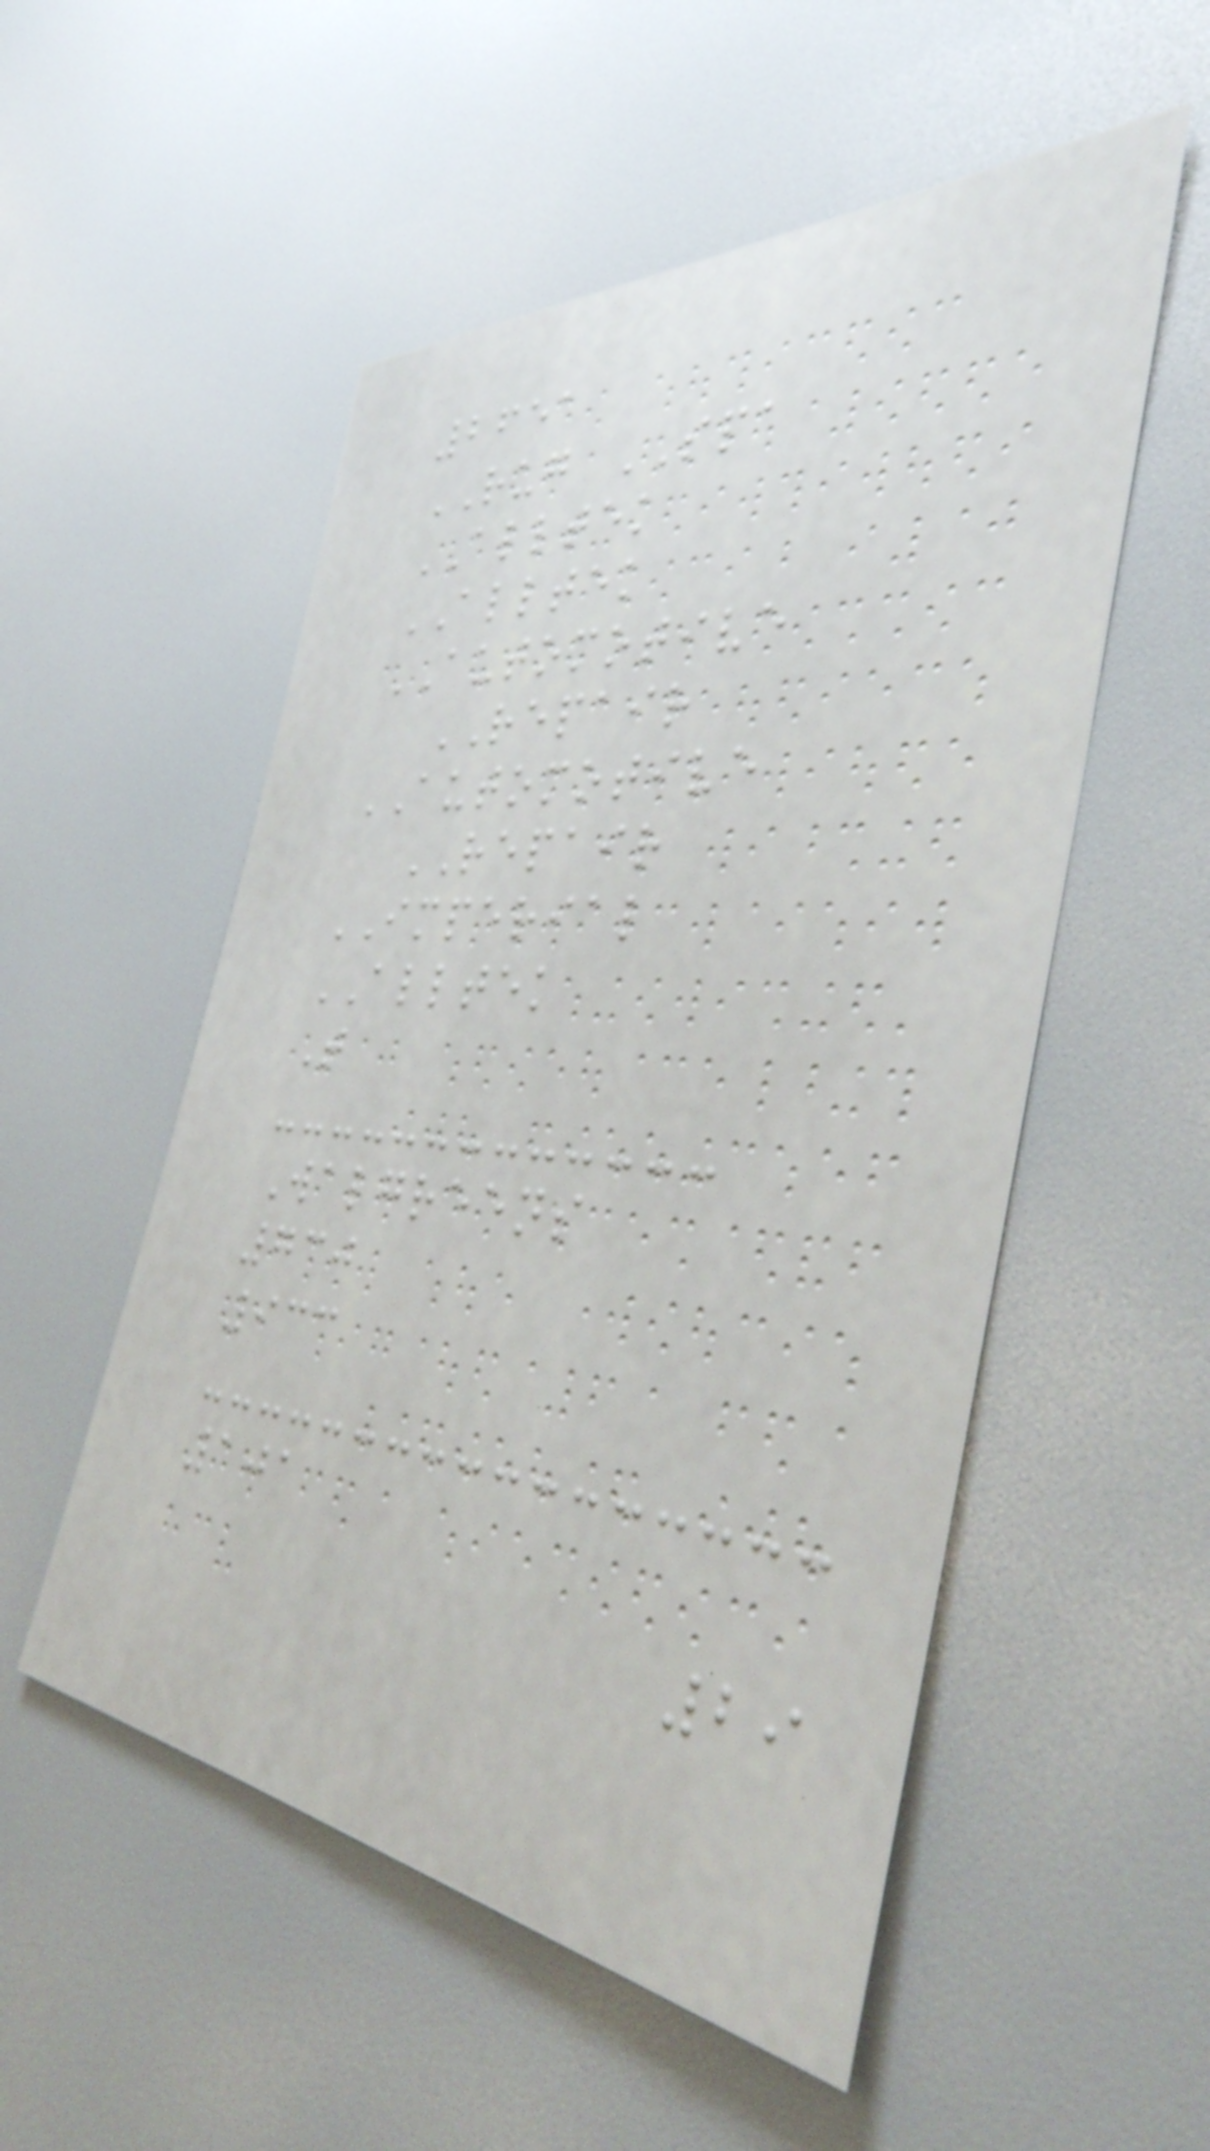2651
RUG SPA
ALLTEK
ALLTEK
AUTOMOTIVE
REPAIR
AUTOMOTIVE
REPAIR
IMPERIAL
ALLTEK
T
Walgreens
730
933
101
29
